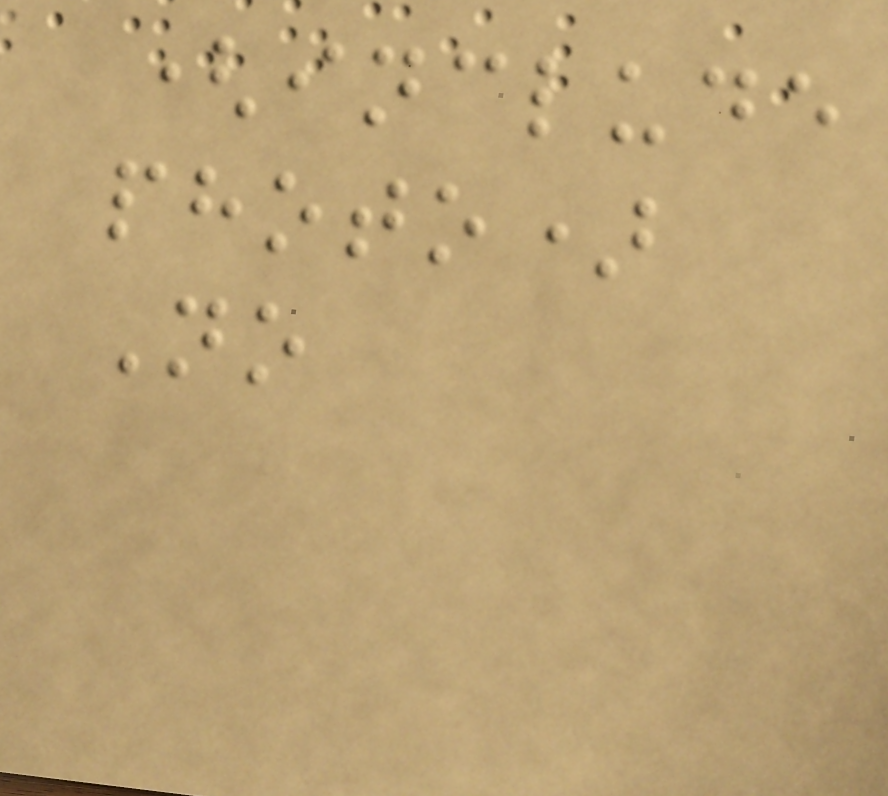(include
photo)
No
